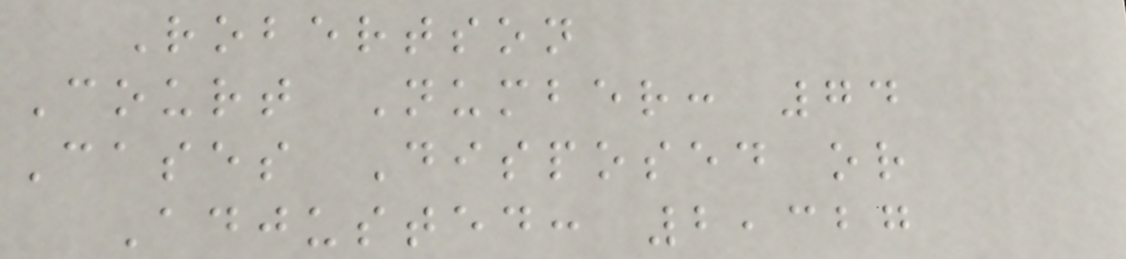Robertson
Court Number: 74
Cases Disposed or
Adjusted: 2,327
